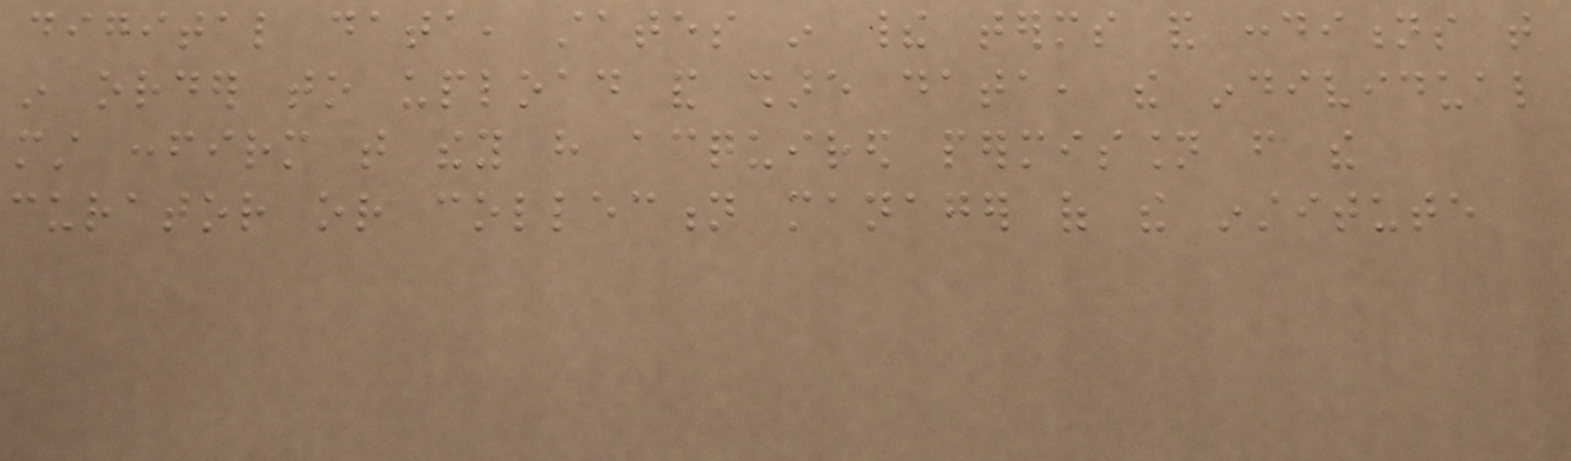digital data, states in their terms and conditions that
in order to upload and share data, the individual
must confirm that they have acquired permission from the
curator or collection manager of the institute
